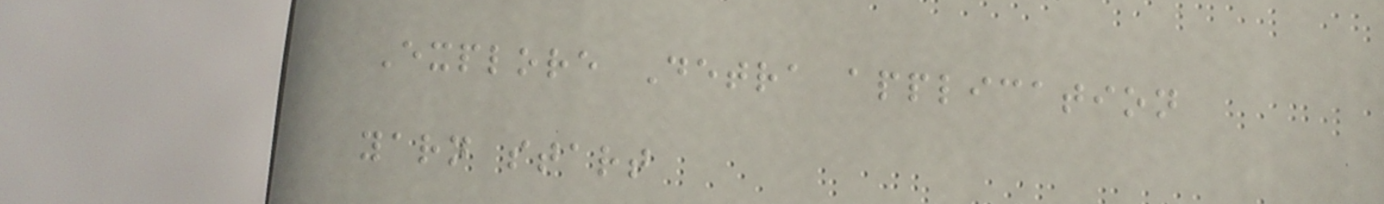Explore Detra application
yarn start
